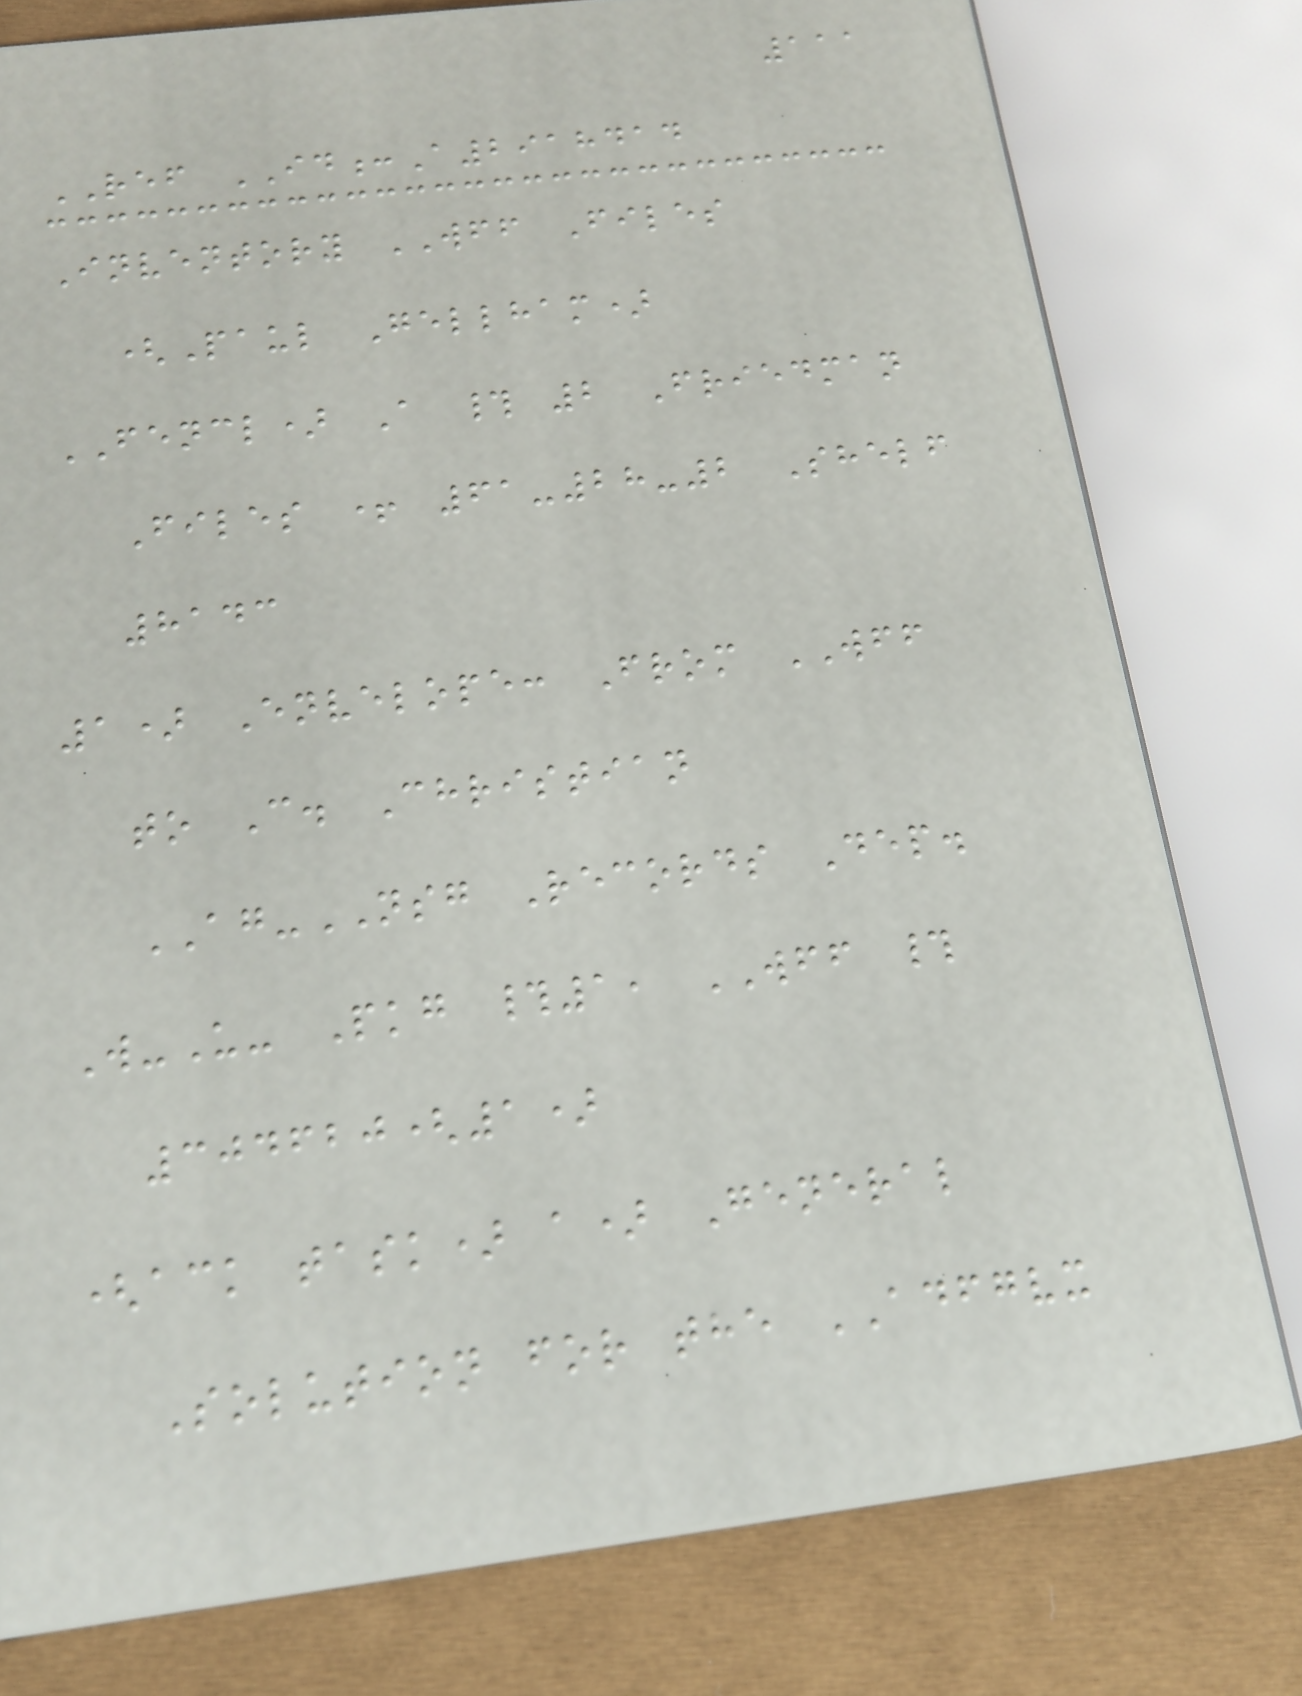111
REF ID:A2918414
Inventory WFF Files
(Paul Gellham)
FENCL) A # 2 Friedman
Files + 61-28-2 Shelf
8143
1) Envelope: From WFF
to C. Christian
AG-NSG Records Dep.
W-U- Pkg #1, WFF #
304620(1)
(ack task) a) General
Solution for the ADFGVX
